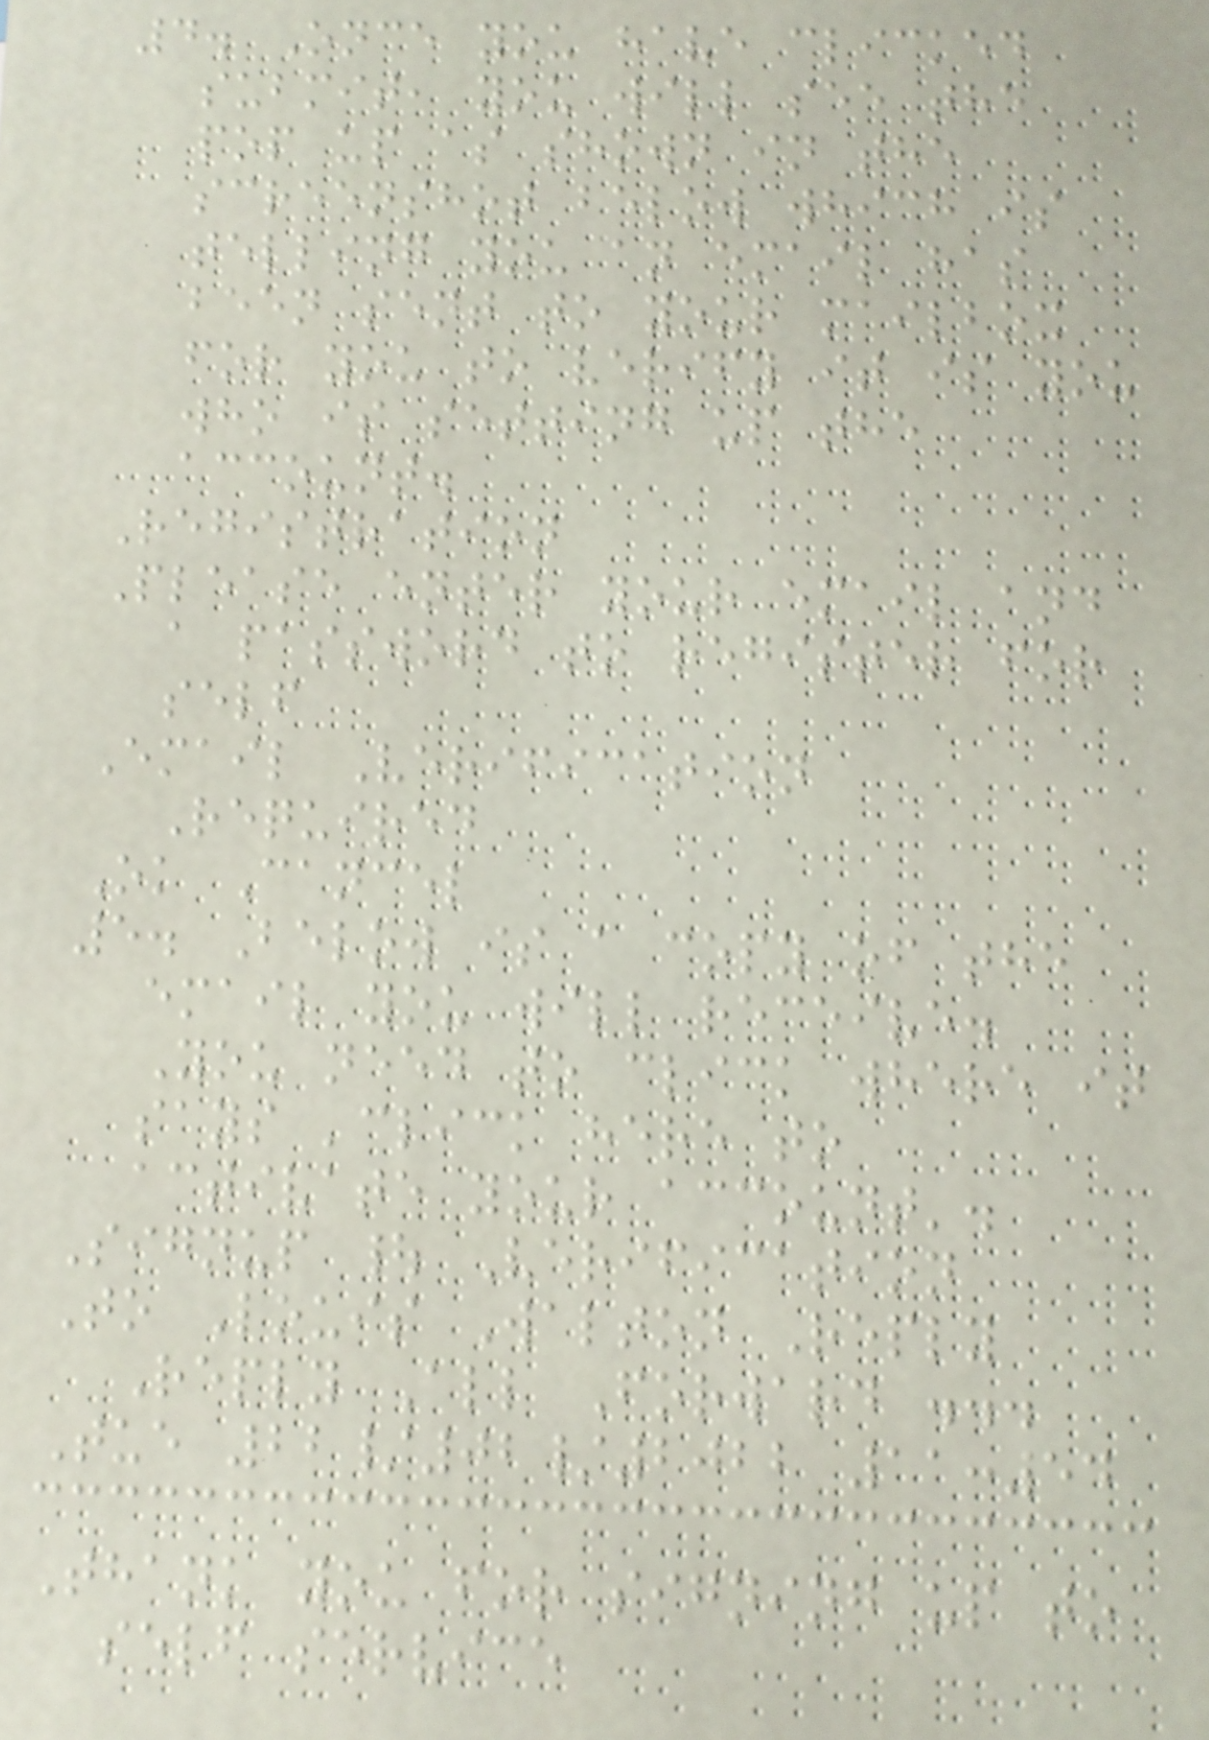4. Once you have clicked
submit, you will see the
pop up as shown in the
screenshot below which is
telling you an email has
been sent to your mailbox
for you to verify it is you
who is setting up the
account.
Registration
Please enter your email and
a password to register for
self
Email Verification
Required
Ok Cancel
5. Below is a copy of the
email you will receive.
You need to click where it
says 'click here to
activate your account'.
Signup | Verification
To Louis Walton Reply
Reply All Forward ...
Tue 22/02/2022 11:54
Thank you for signing up to
self service
